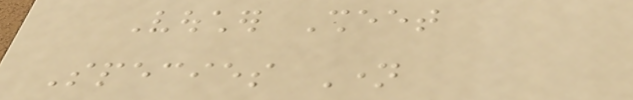Voucher Sheet
Species Name
